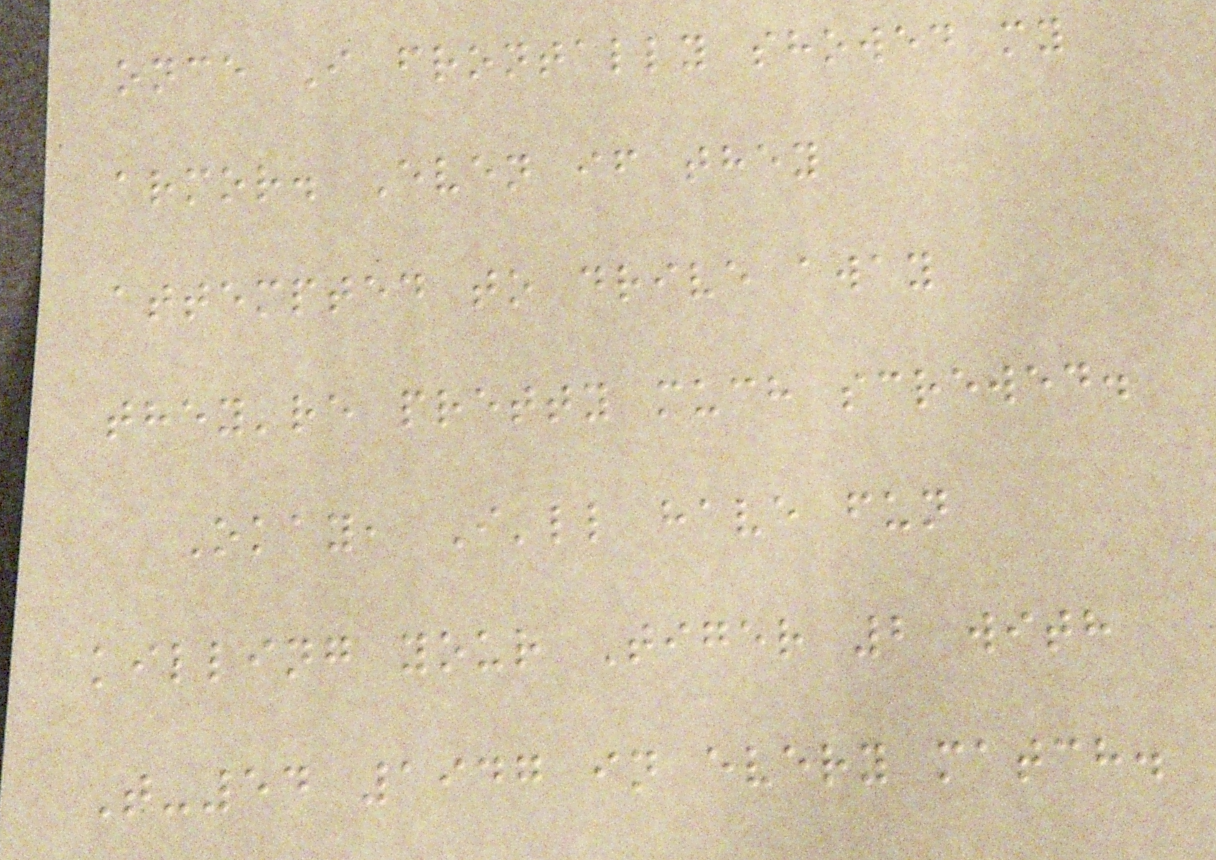once I frontally showed my
armor. Even if they
attempted to drive away
they're pretty much screwed.
Okay, I'll have fun
killing your Tiger 2 with
T-54 1947 in every match.
